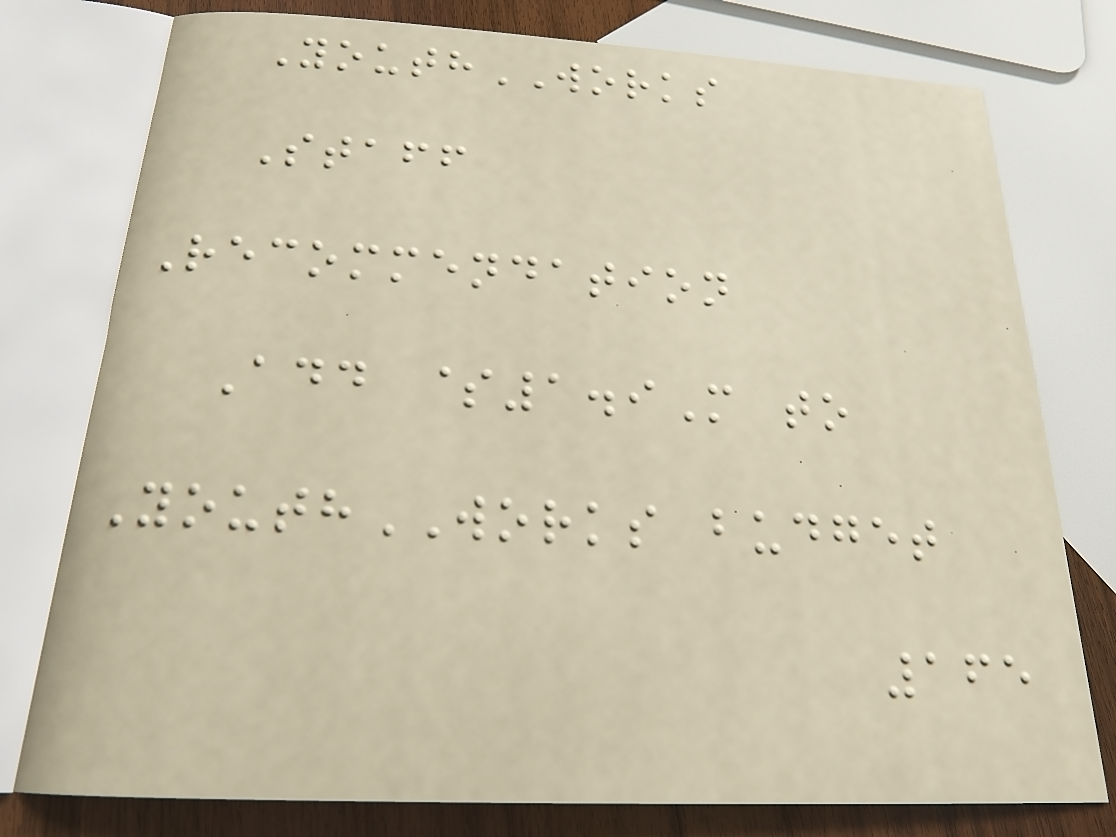YouthWORKS
Staff
Recommendation
Add $1.9M to
YouthWORKS budget
165
